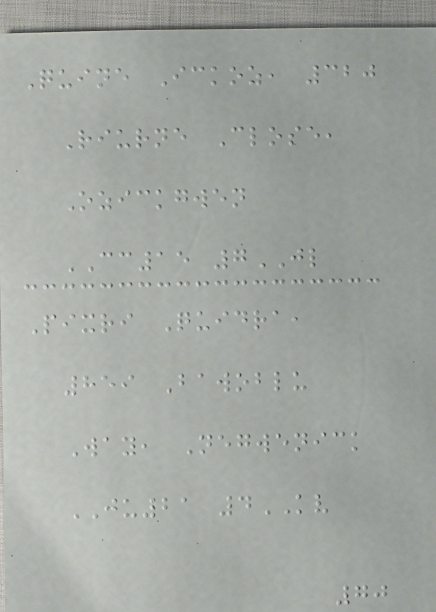Quine Ickoz, 320
Riurne Close,
Ozickgwen
CC15 7JL
Pixri Quidra,
859 Bawoblu
Way, Negwenick
JU21 4KV
70
